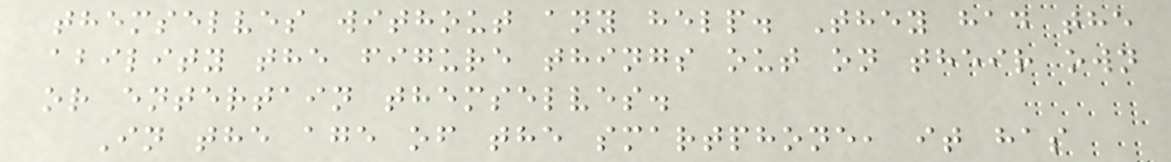themselves without any help. They had the
ability the figure things out on their own
or entertain themselves.
In the age of the smartphone, it has
